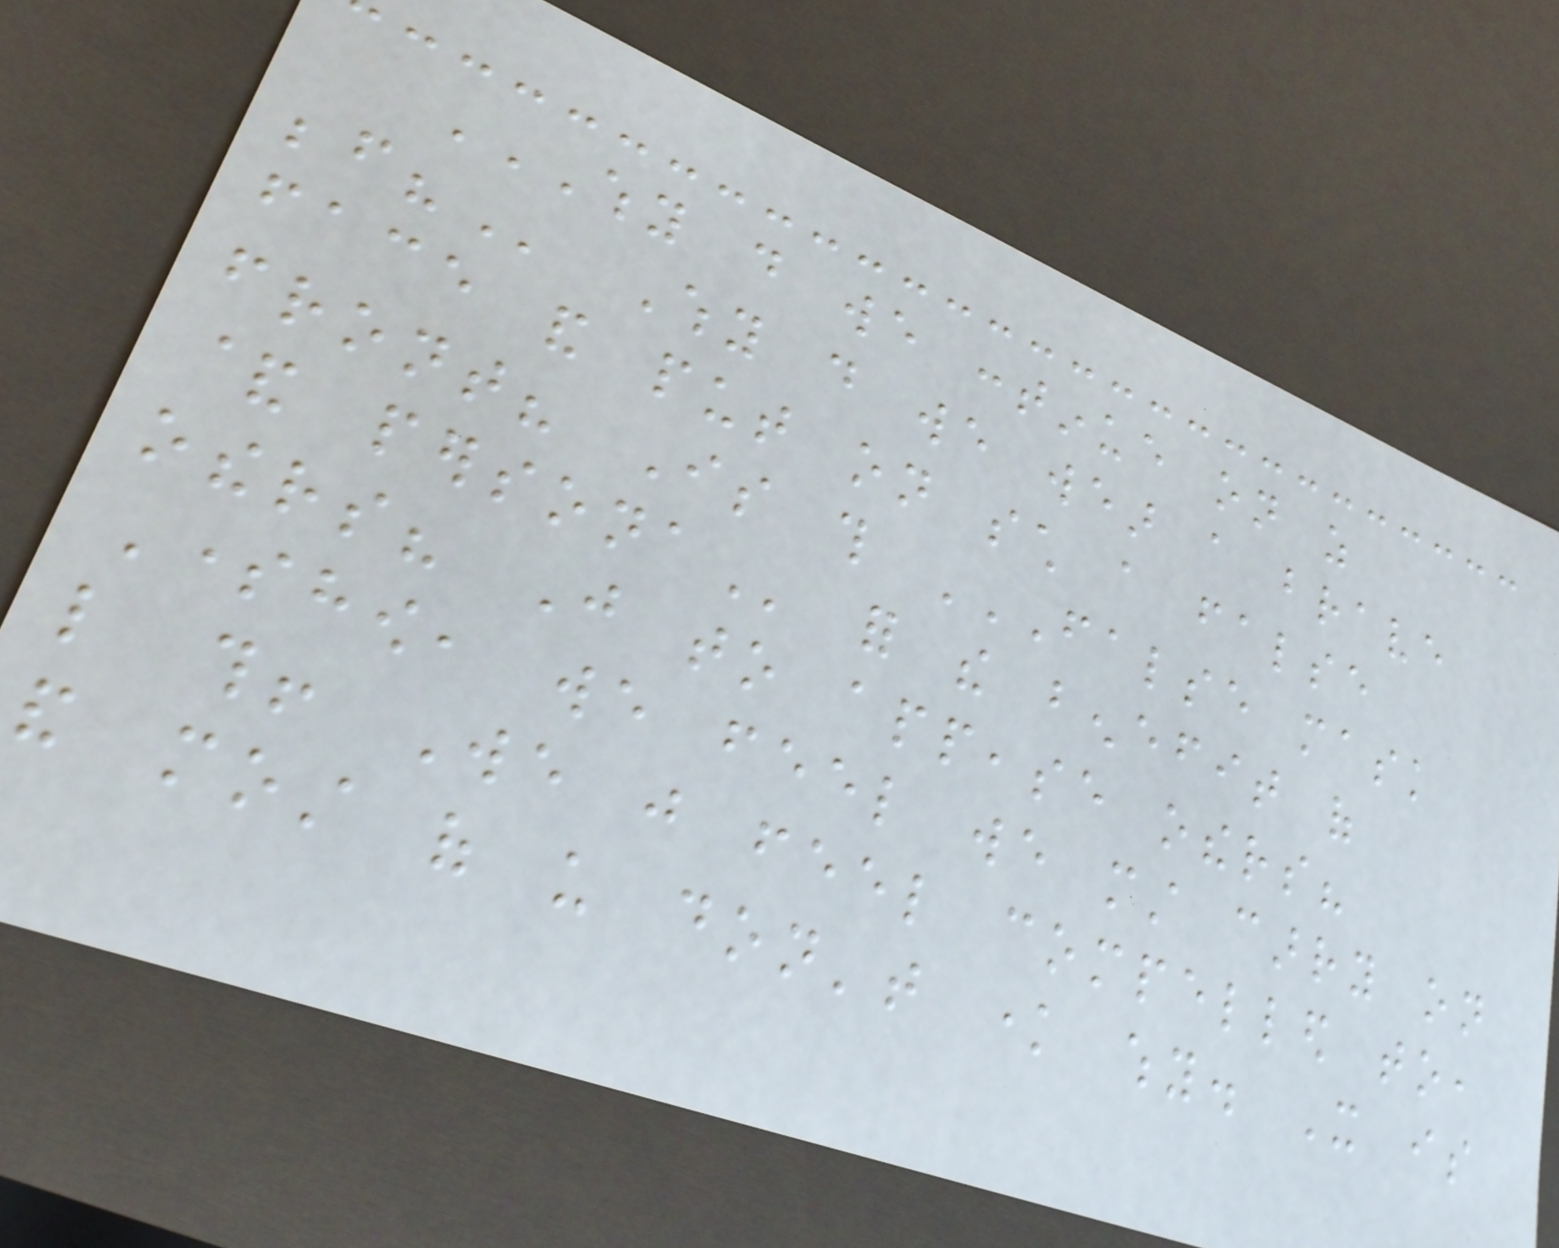WHY DO WE CONTINUE ON AS
BEFORE? Why do we wear a brave
face and put on such a false
front? Is this FALSE MASK
& PERSONA for the benefit of
others? Just to appease others?
Somehow, we feel we must carry on
like this! We just feel compelled to,
and most of us don't know why. It is
